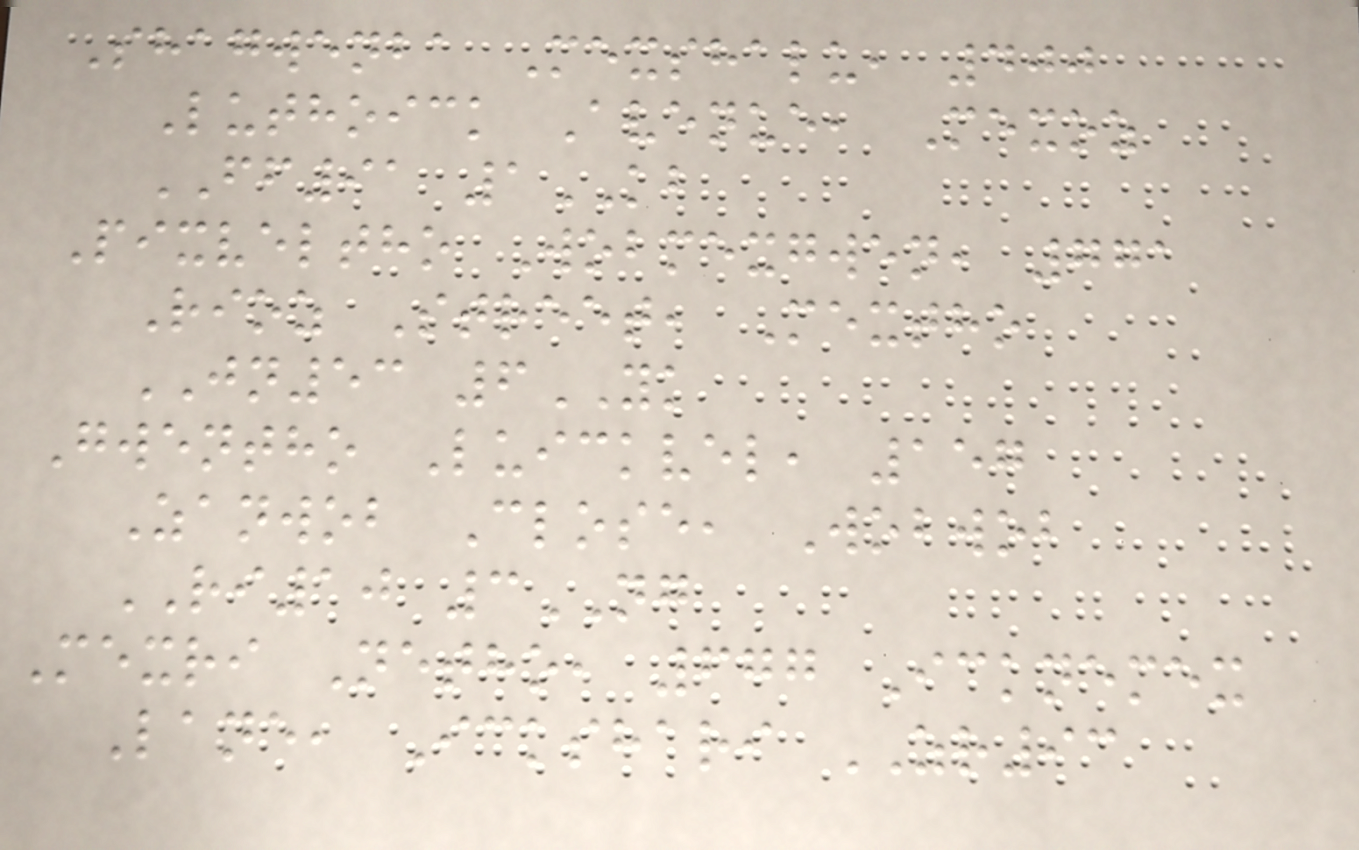Shagwenba Mexshalu, 400
Luthoick Avenue, Mexoz
FF91 1KB
Pixveltho Wobmexgwen, 771
Rioz Street, Mextho
JN53 6YK
Gwentho Luickvel, 157
Zanwob Close, Wobwob
RI10 3NG
Mexri Netho, 677 Icknemex
Lane, Ickshari ZR93
